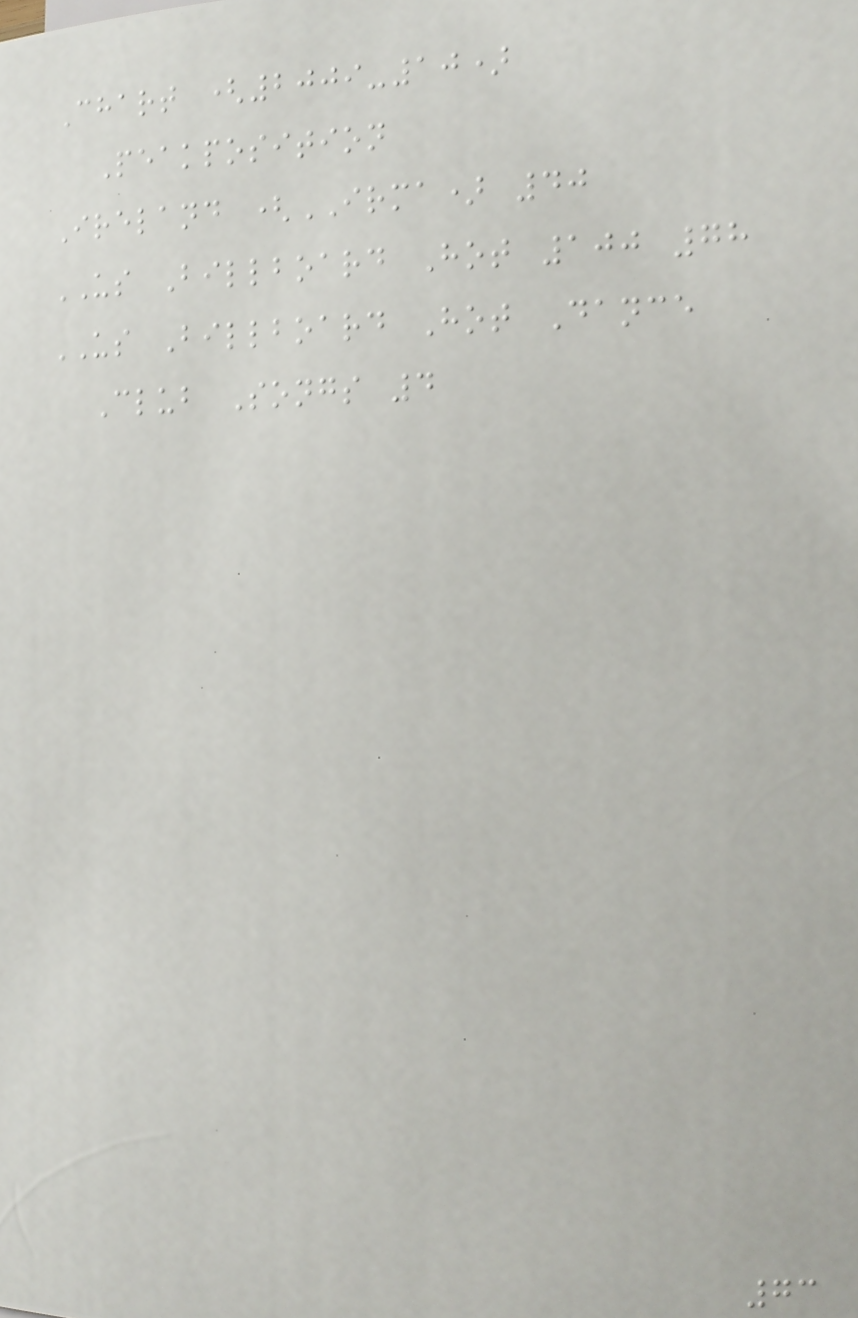Chart (2009-10)
Peakposition
Ireland (IRMA) 40
US Billboard Hot 100 78
US Billboard Hot Dance
Club Songs 4
73
